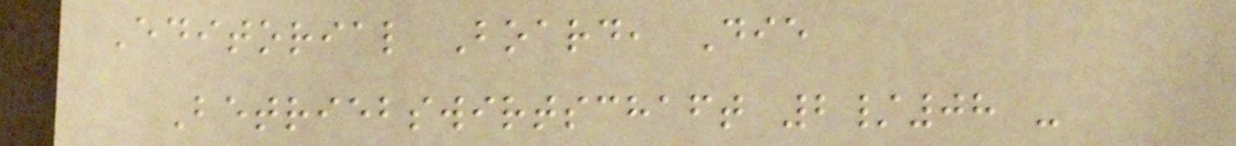Editorial Board, Die
Betriebswirtschaft 2/08 -
